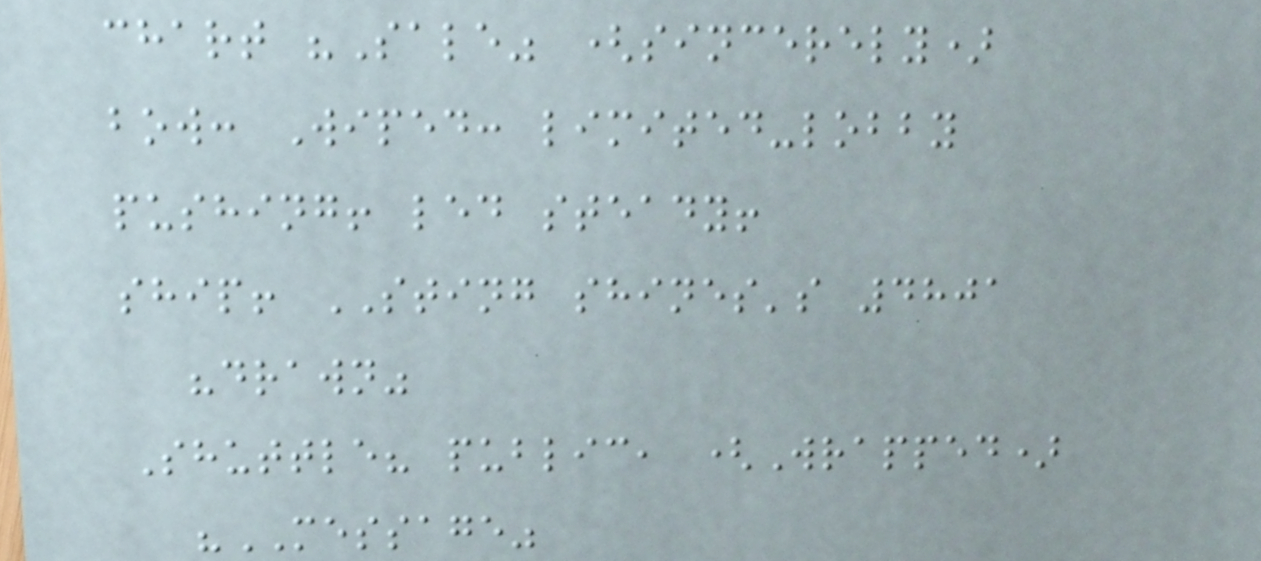chart "Sale" (sincerely)
bow: Wiped: limited-lobby
pushing! led steady!
ship! STING shines's 4801
"drawn"
Shuttle? public, (Wrapped)
"MESSAGE"
